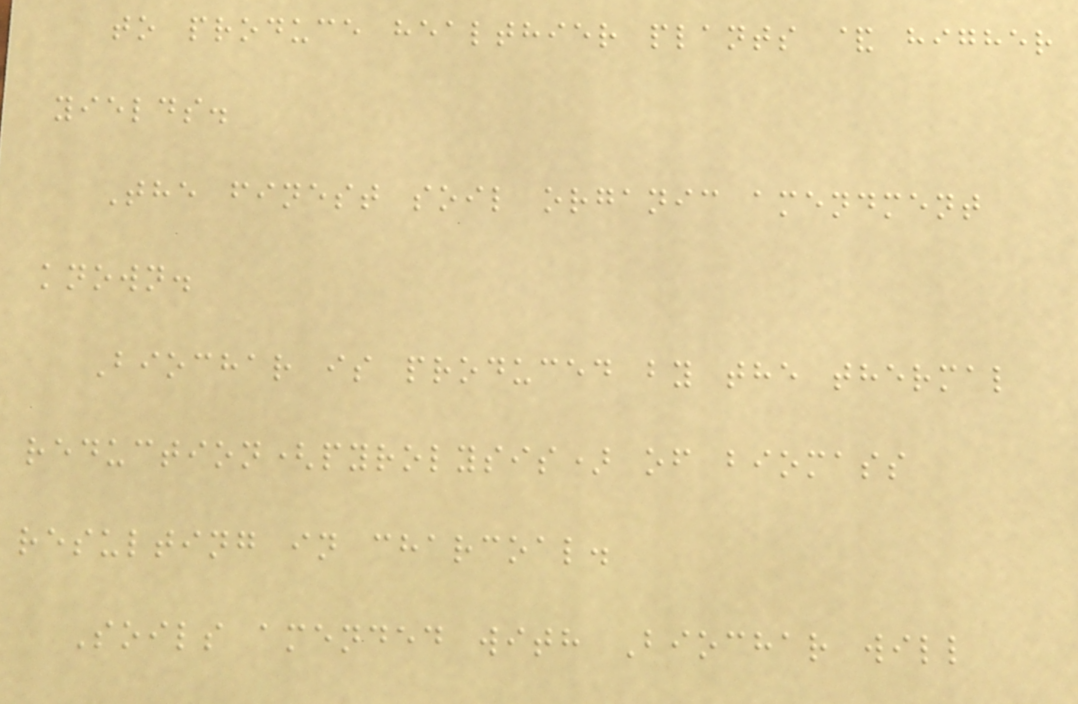to produce healthier plants & higher
yields.
The finest soil organic amendment
known.
Biochar is produced by the thermal
reduction(pyrolysis) of biomass
resulting in charcoal.
Soils amended with Biochar will
